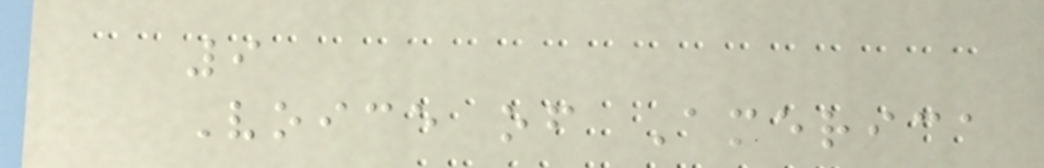9
Voice of America
